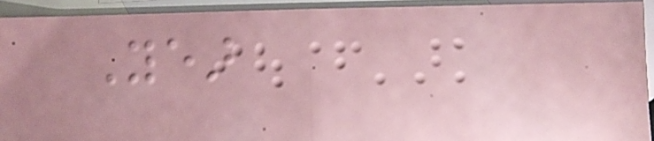Year
